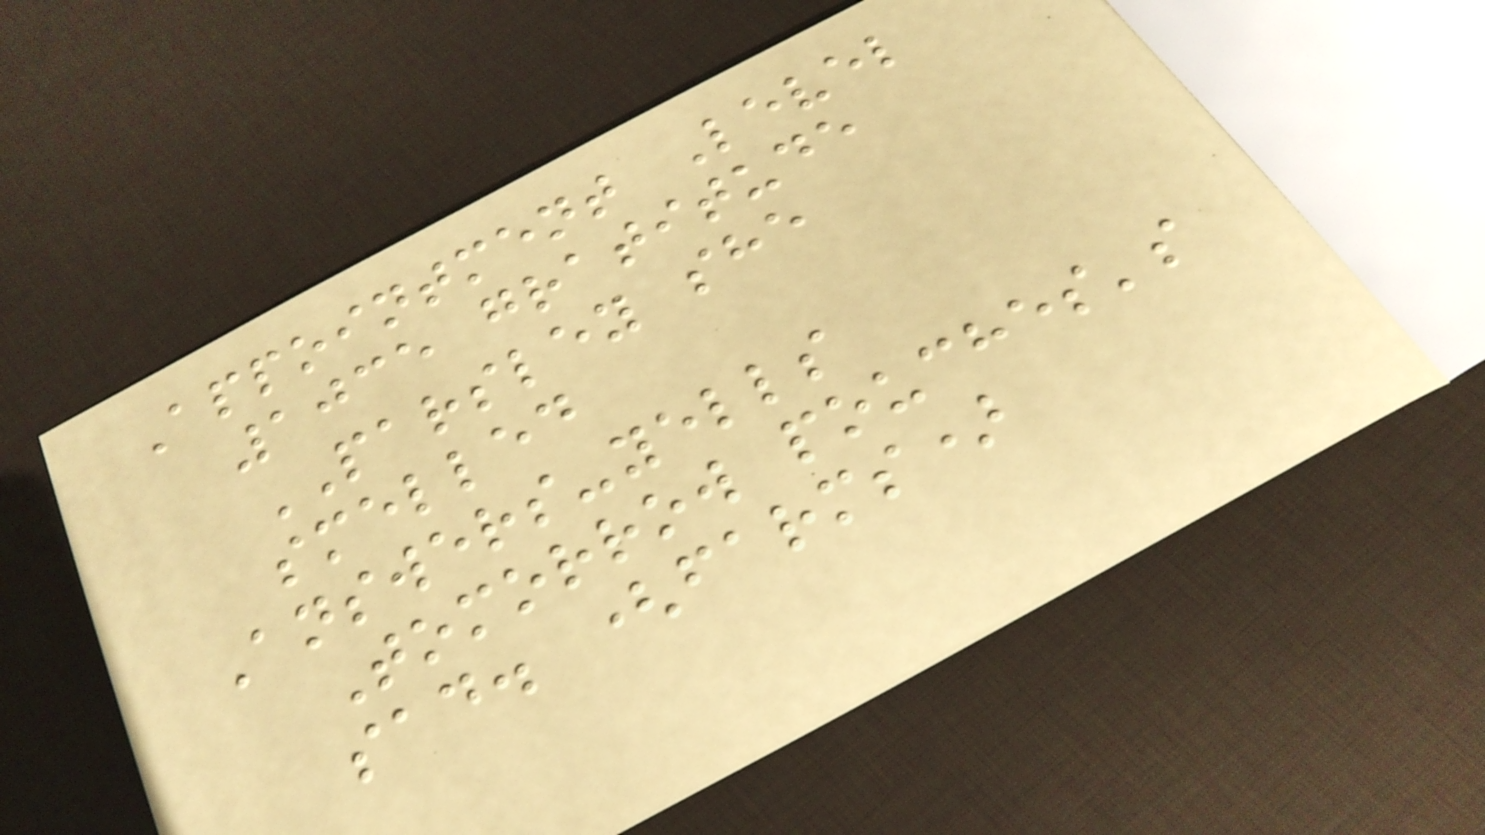Appointment Level
1035 gratitude
PARSLEY she
smelled
Answers-yells
Tomorrow pouches's
sad. (farms)
